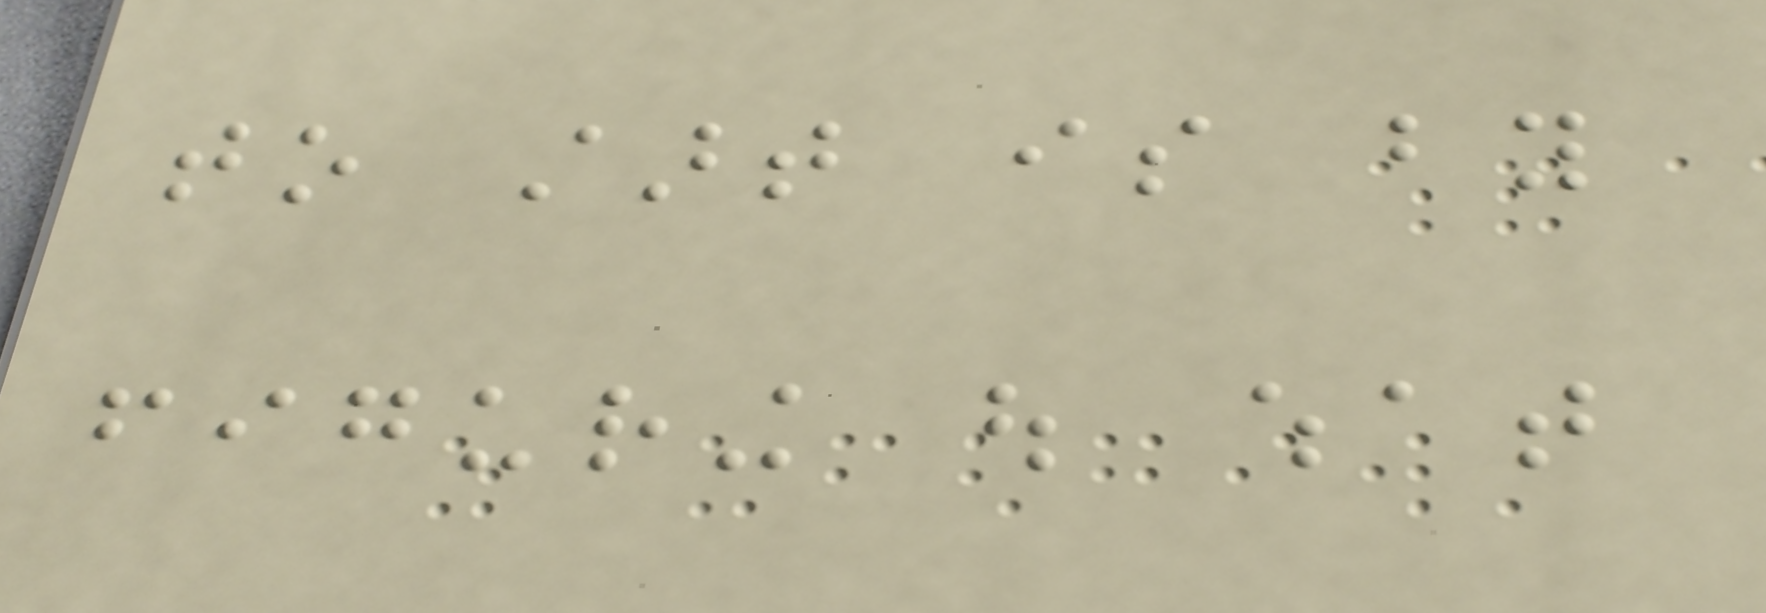to start is by
figuring out what
